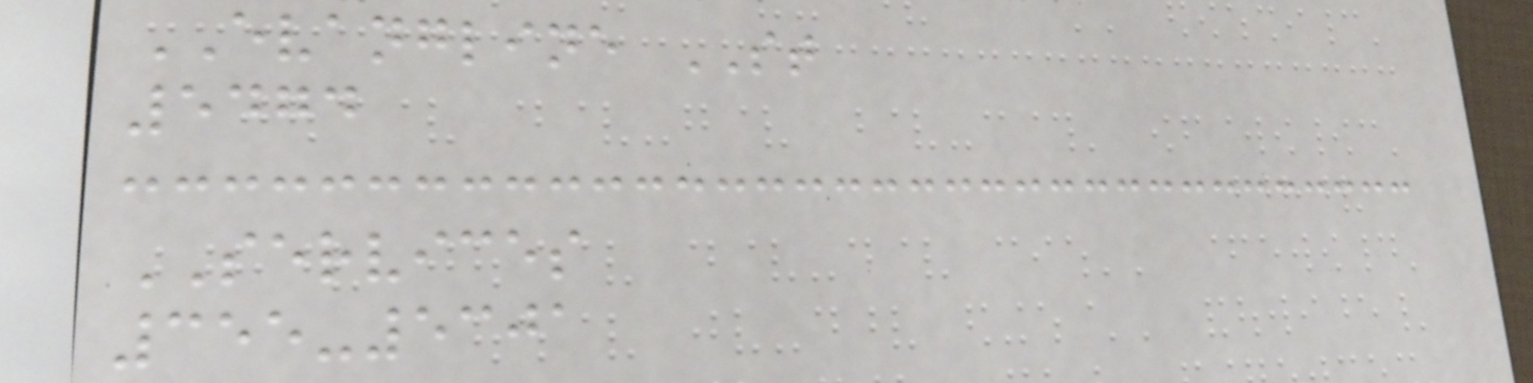EVANGLINE ST
5474
SERVICES
355-5301
